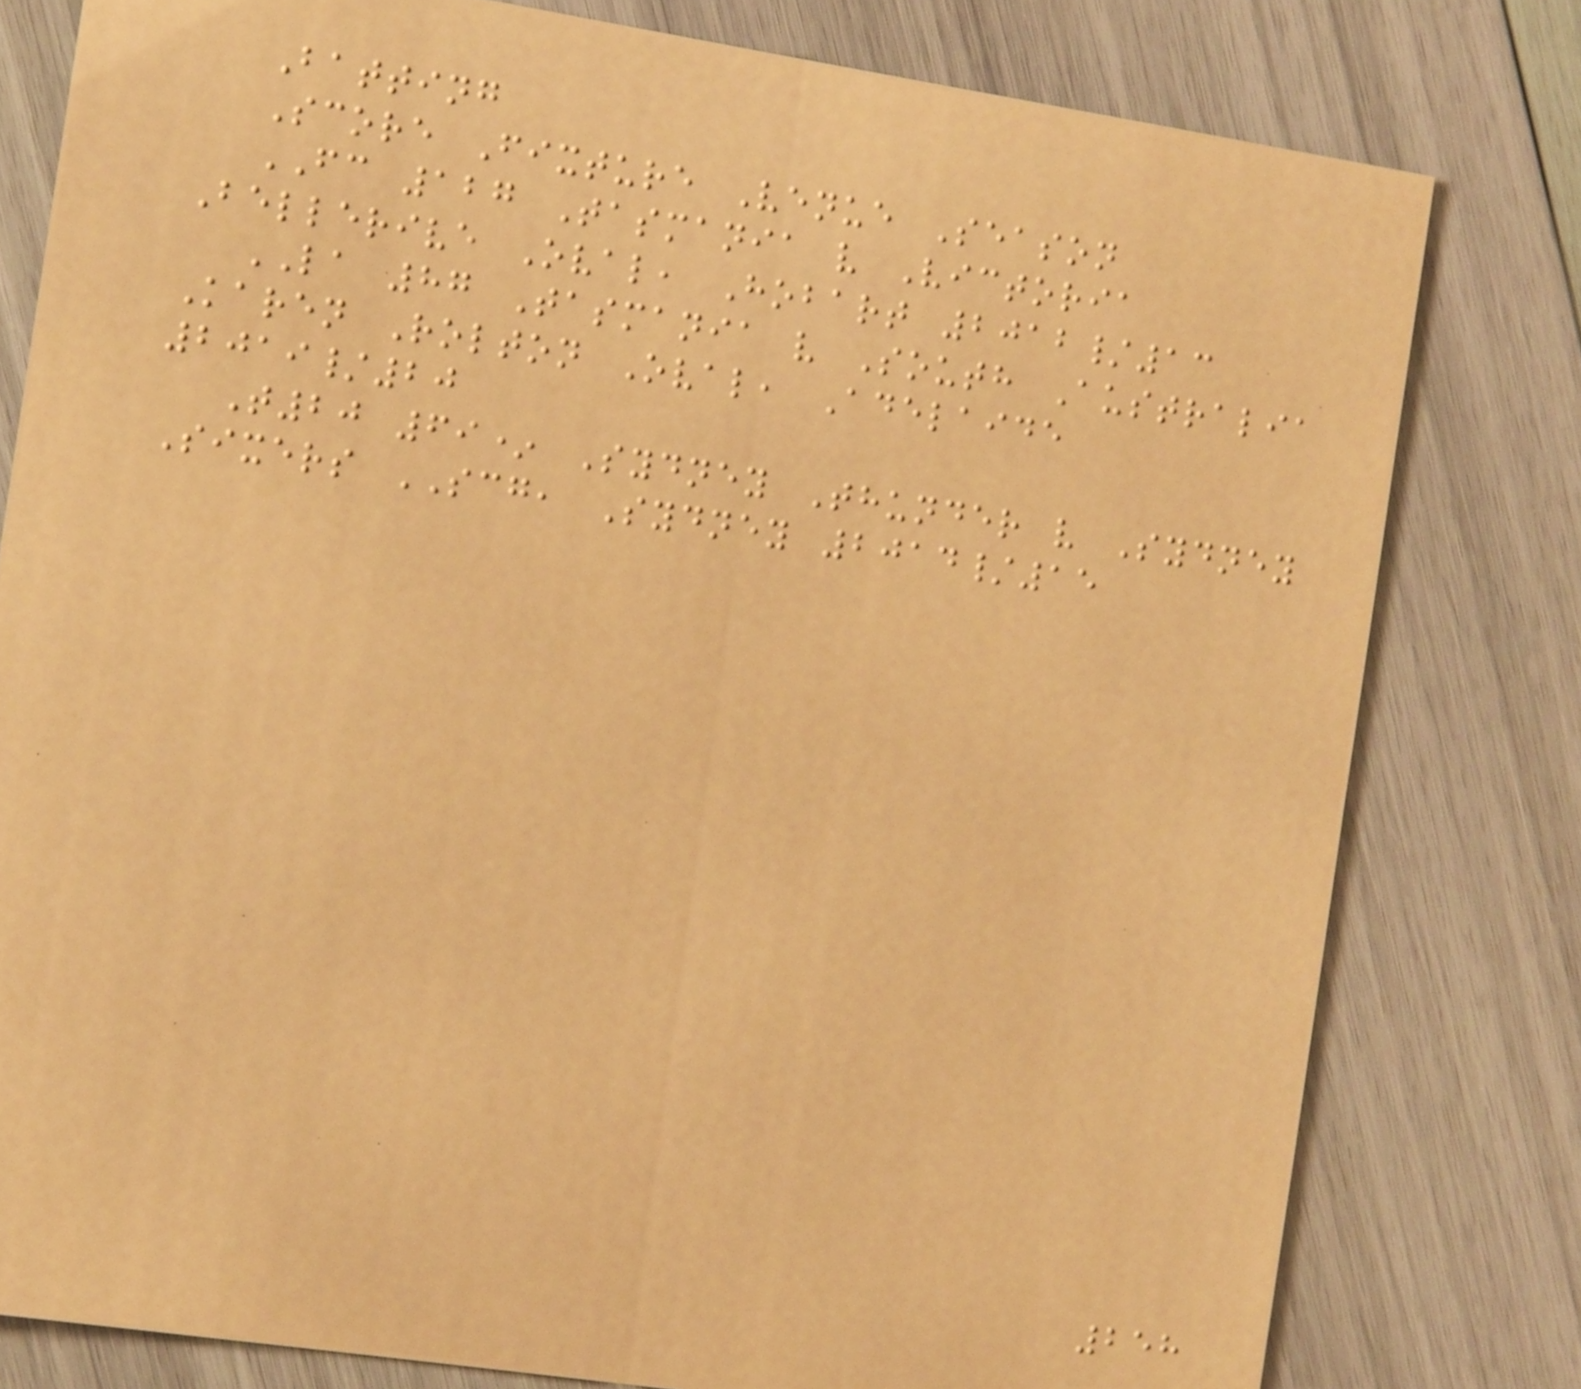Batting
Score Fixture Venue Season
FC 127 Tasmania v Victoria
Bellerive Oval, Hobart 2012/13
LA 87 Tasmania v South Australia
Karen Rolton Oval, Adelaide
2019/20
T20 69* Sydney Thunder v Sydney
Sixers SCG, Sydney 2014/15
258
